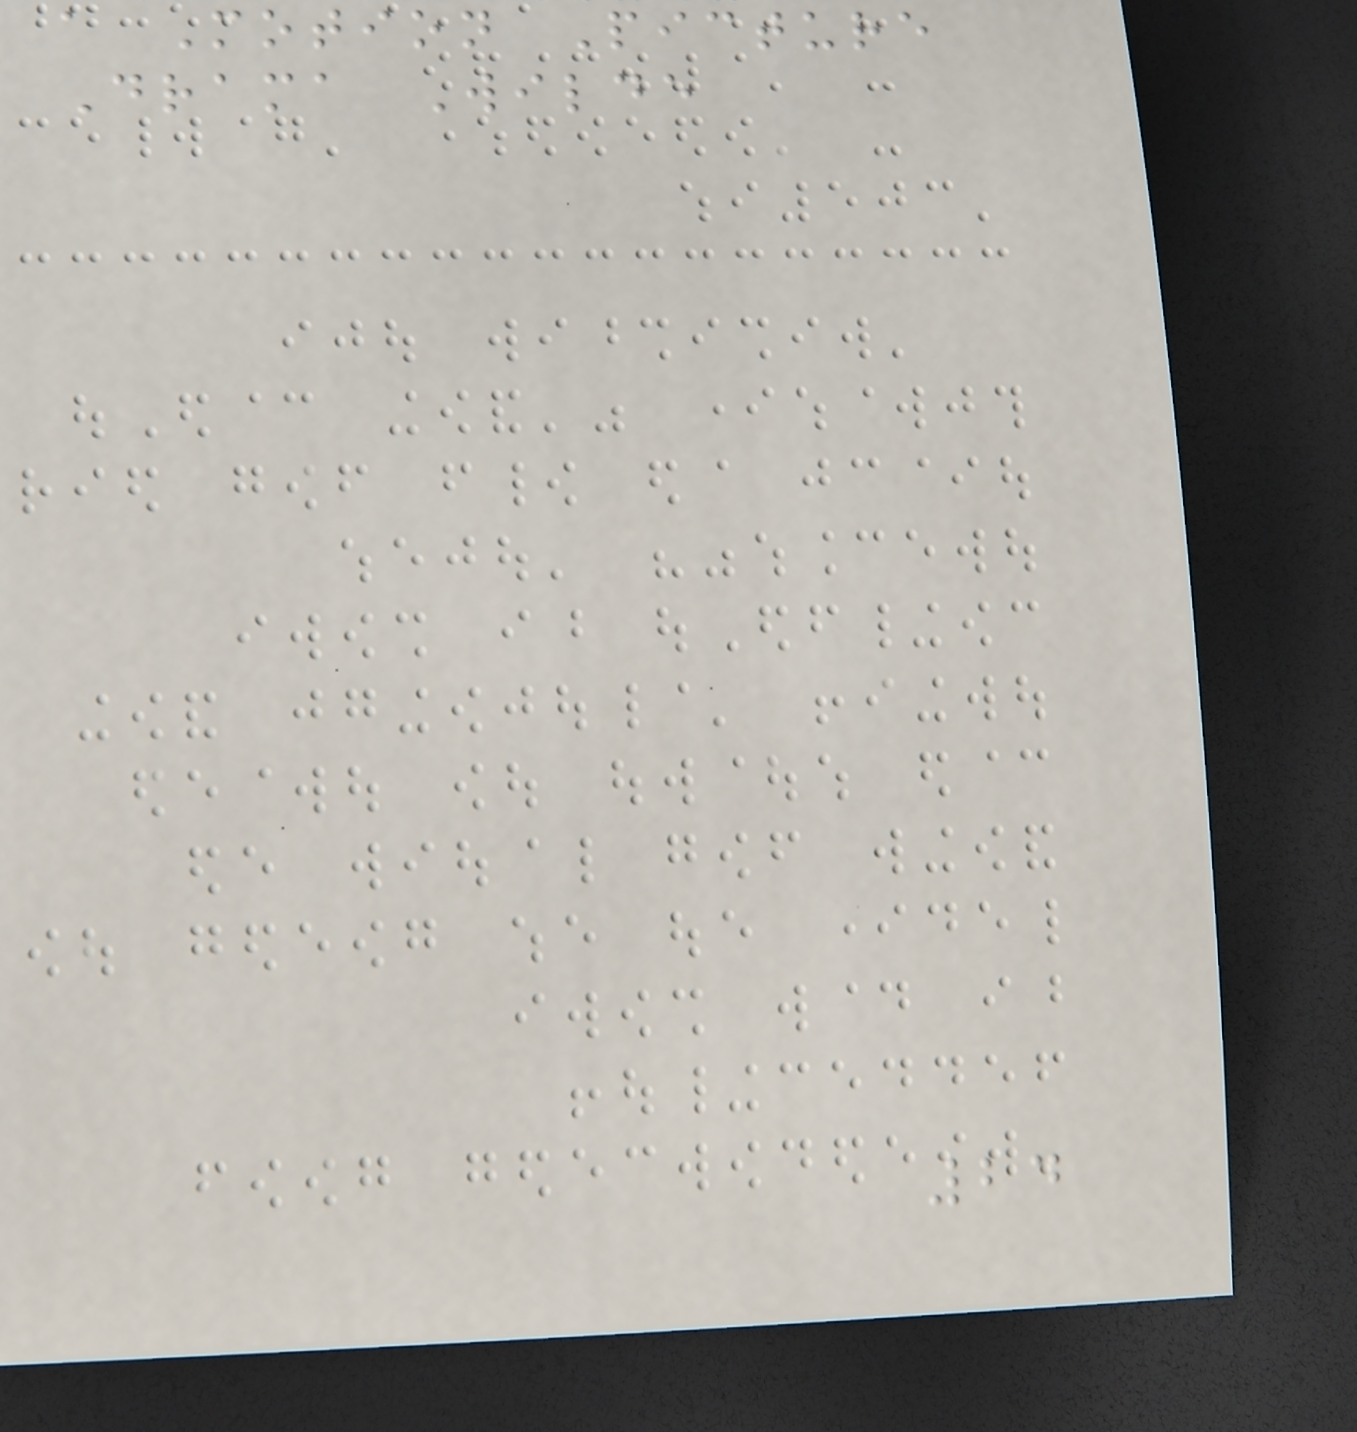a Motion Picture
Drama Wilde
24
